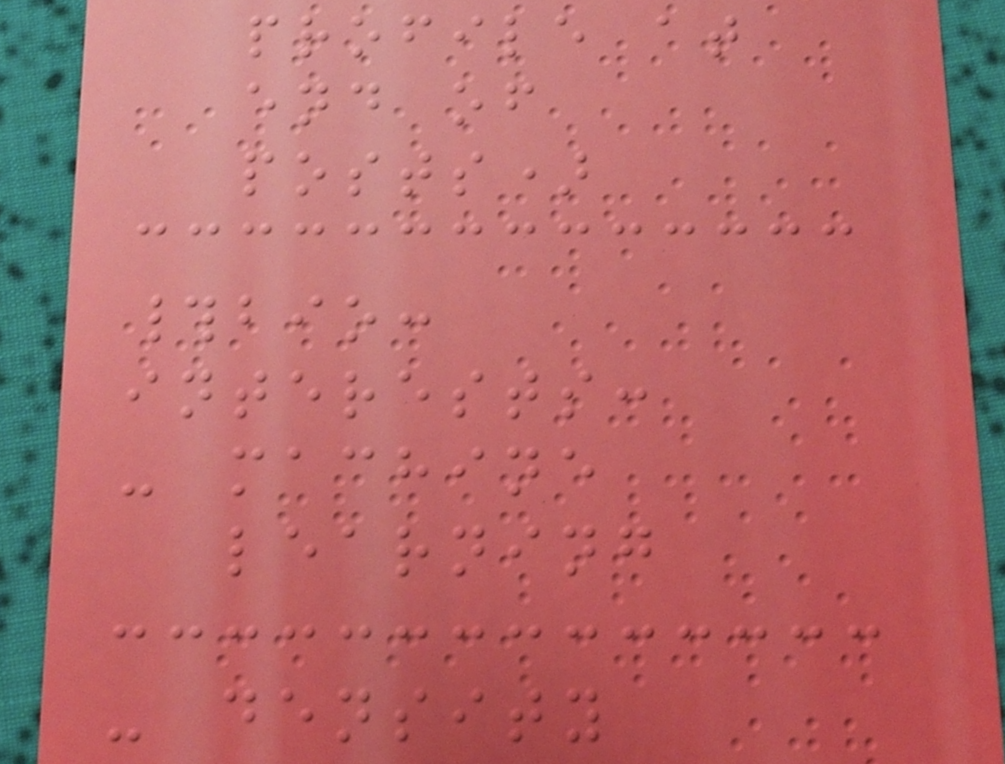profile at
end of
posts)
#bio:
interests:
- machine
learning
- density
